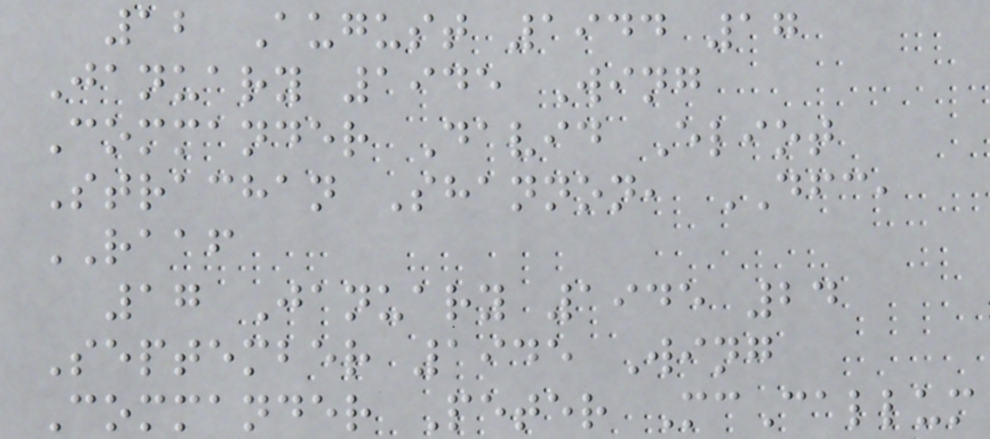12 August 1944 17
January 1945 Wing
Commander David Eliot
Strachan Shannon, DFC,
RAAF
17 January 1945 24
September 1945 Wing
Commander Peter McCallum
